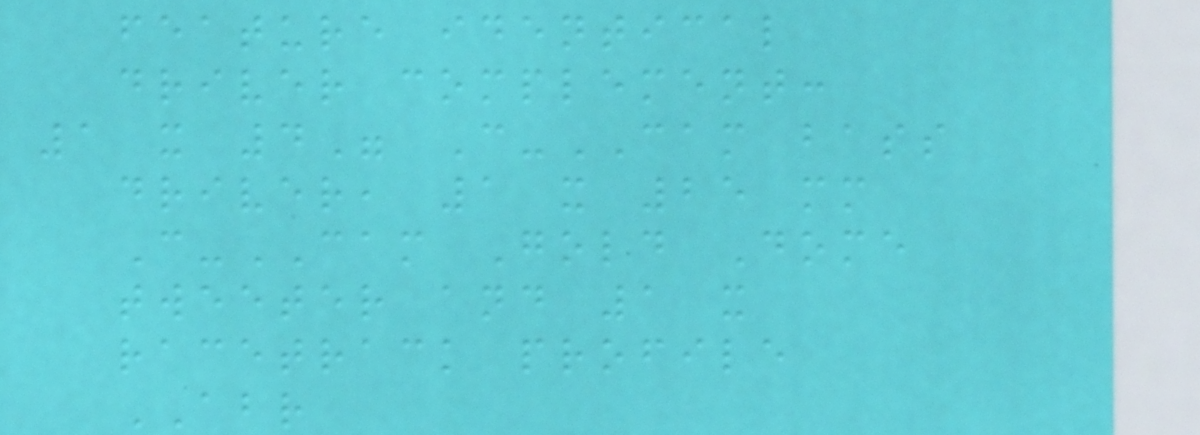feature identical
driver complement:
1 x 4" C-CAM bass
driver, 1 x 25 mm
C-CAM Gold Dome
tweeter and 1 x
racetrack profile
ABR
